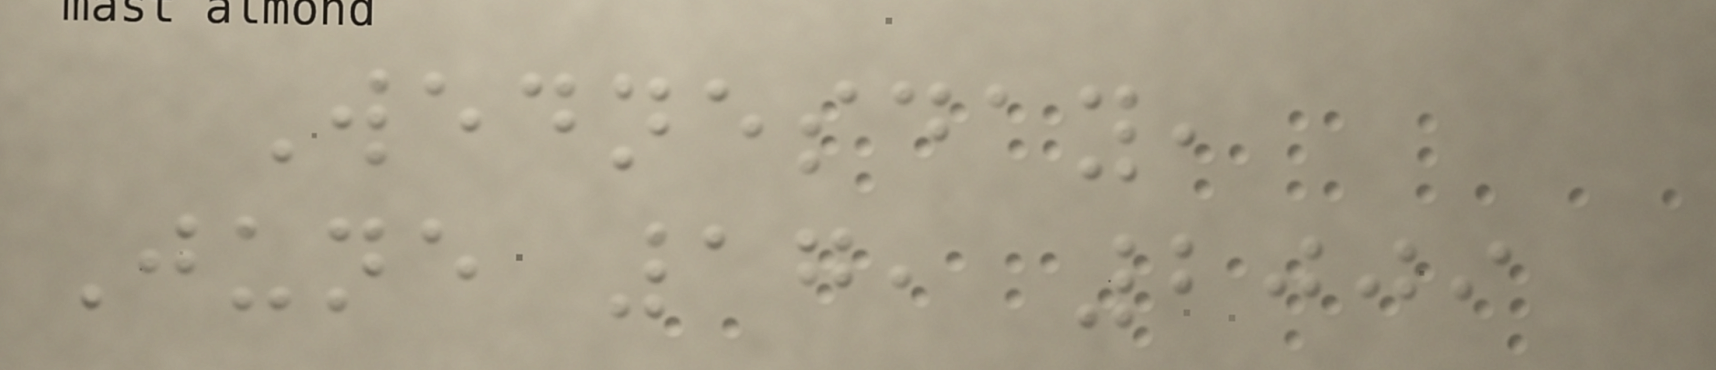Wednesday,
June 17, 2009
